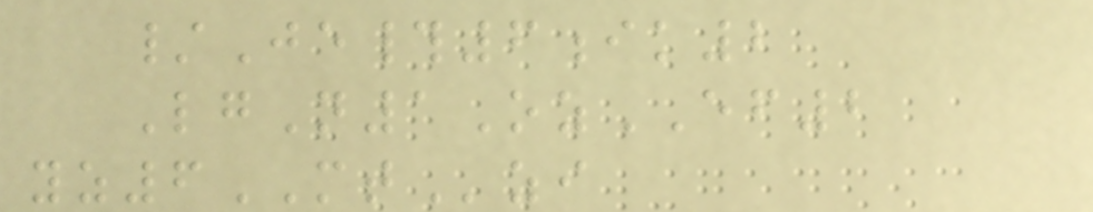/Je#6ik2
LgN1OzEF2
yz6MTzi
